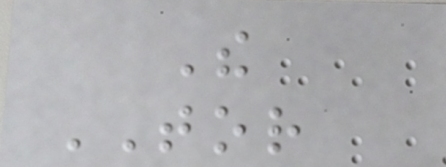The
TOR
